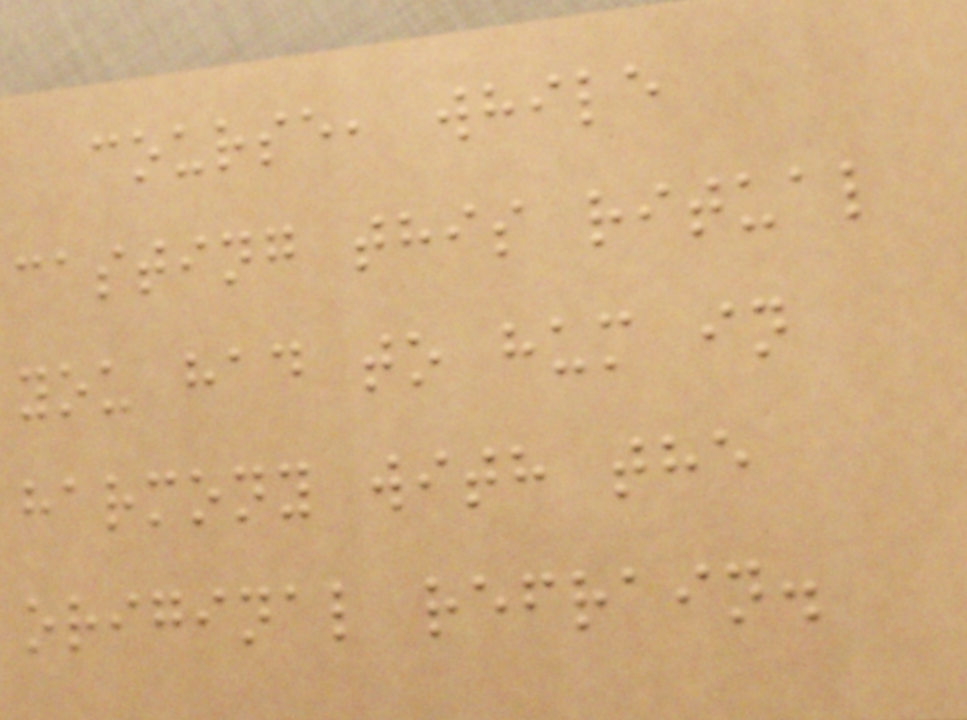course, while
casting this ritual
you had to hum in
harmony with the
original refrain.
